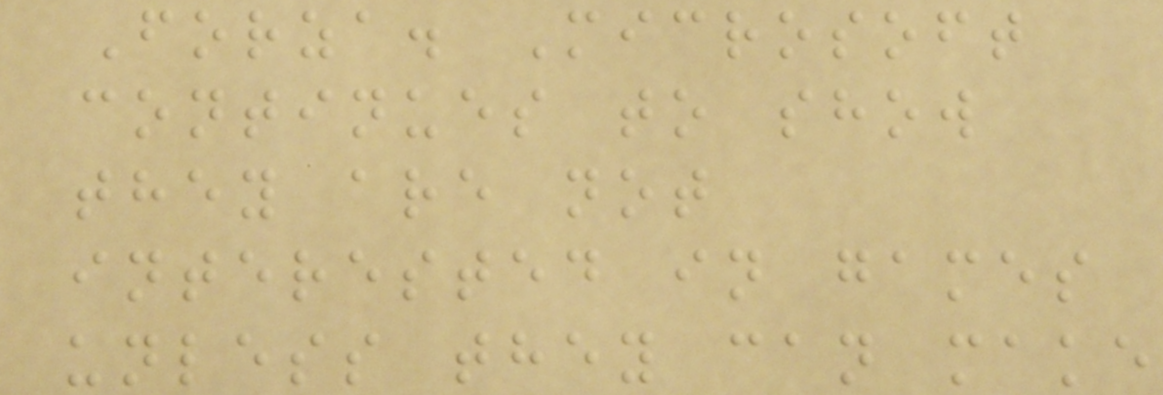Forza. Microsoft
continues to show
they are not
interested in games
unless they can make
